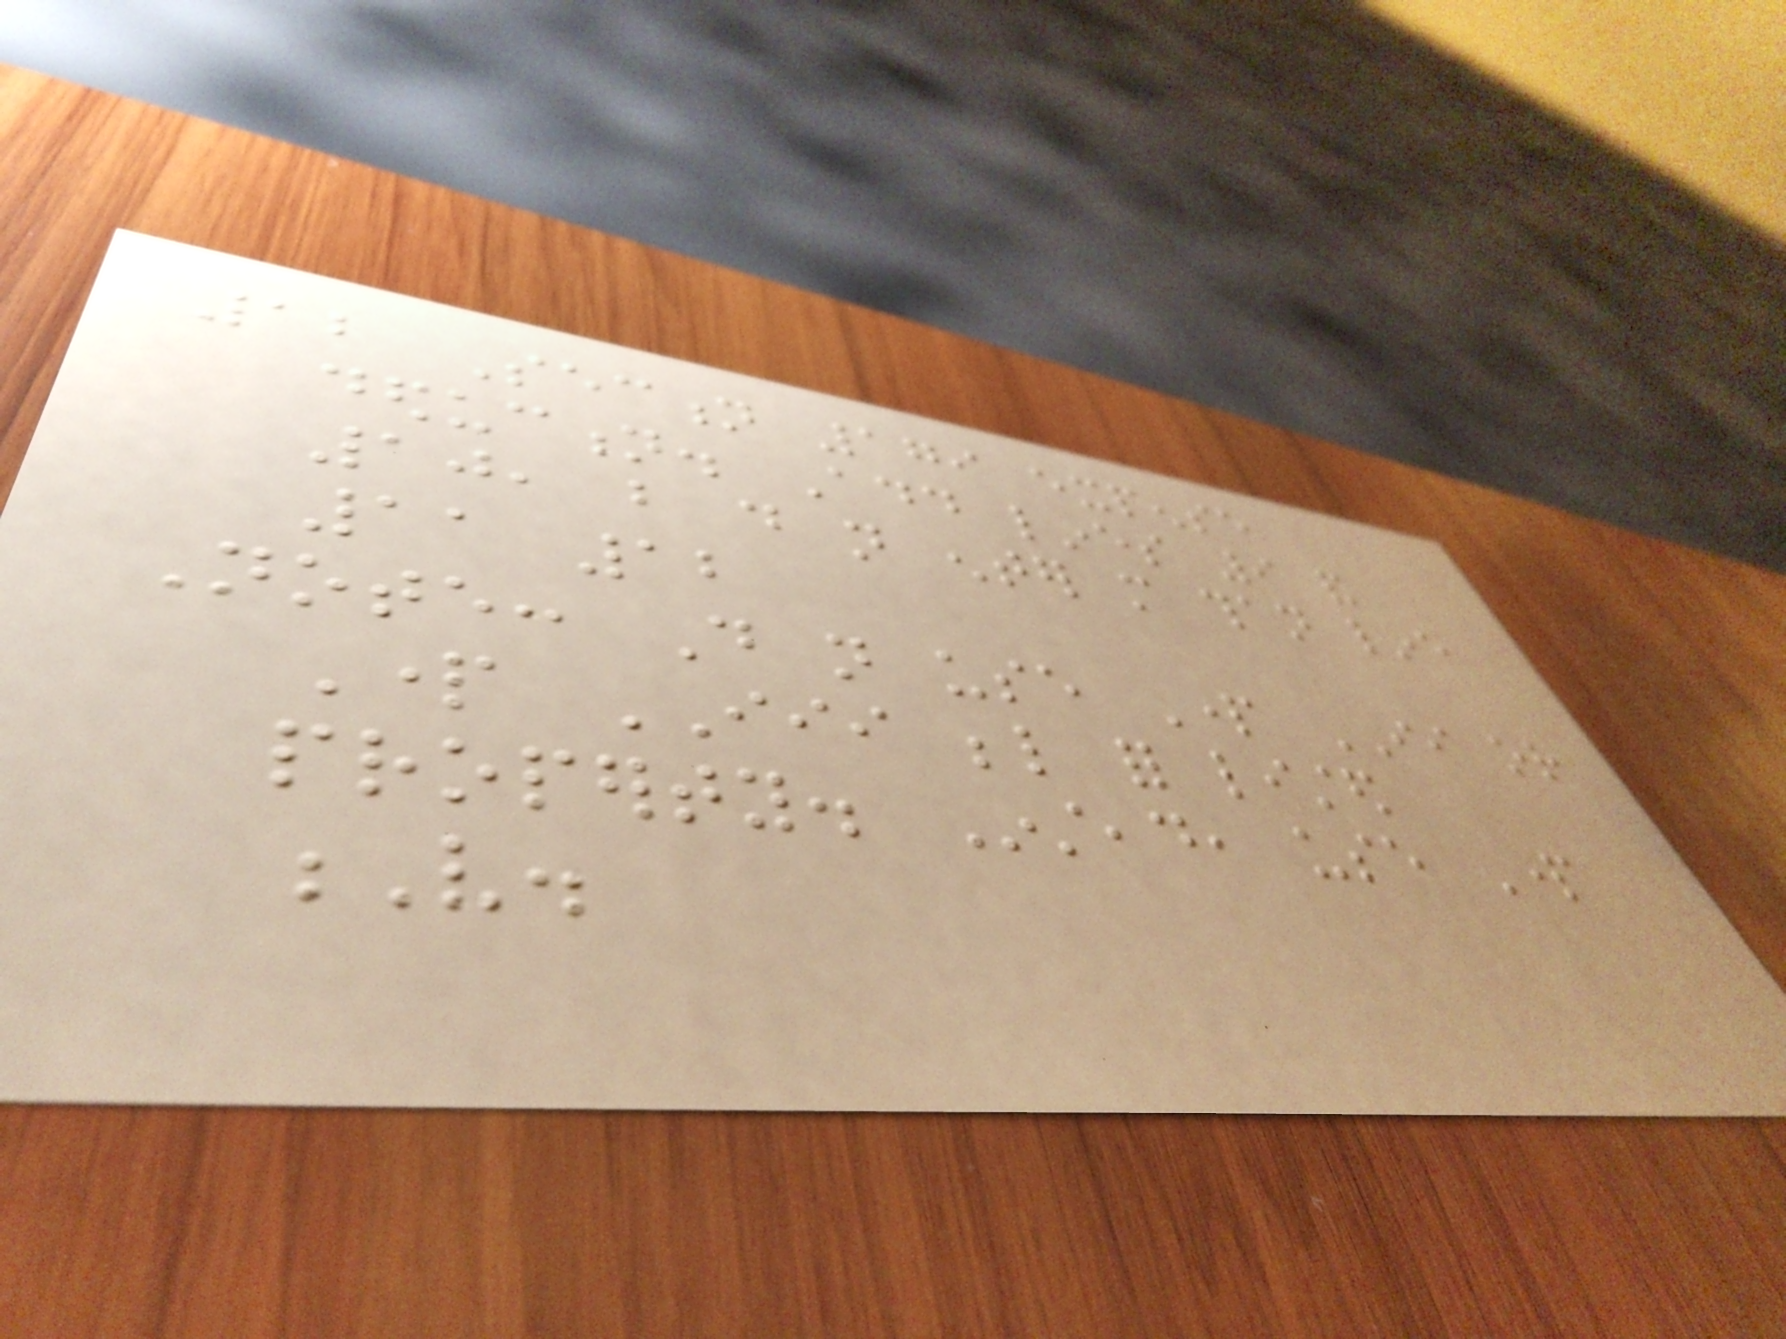12 Section 179 expense
deduction. Add lines 9 and
10, but do not enter more than line
11 12
Note: Do not use Part II or
Part III below for listed
property. Instead, use Part
V.
